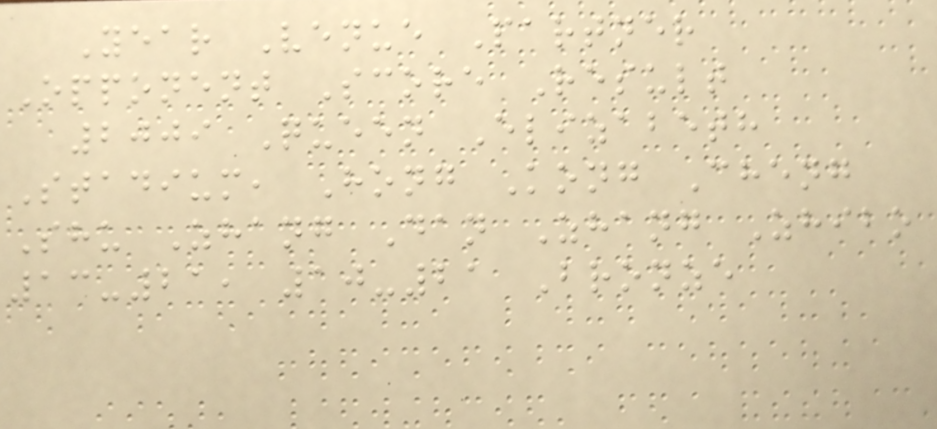Year Venue Partner
Opponent Score Result
2009 Queen Elizabeth
Stadium, Hong Kong Cheng
Shu Zhang Dan Zhang Zhibo
13-21, 10-21 Bronze
